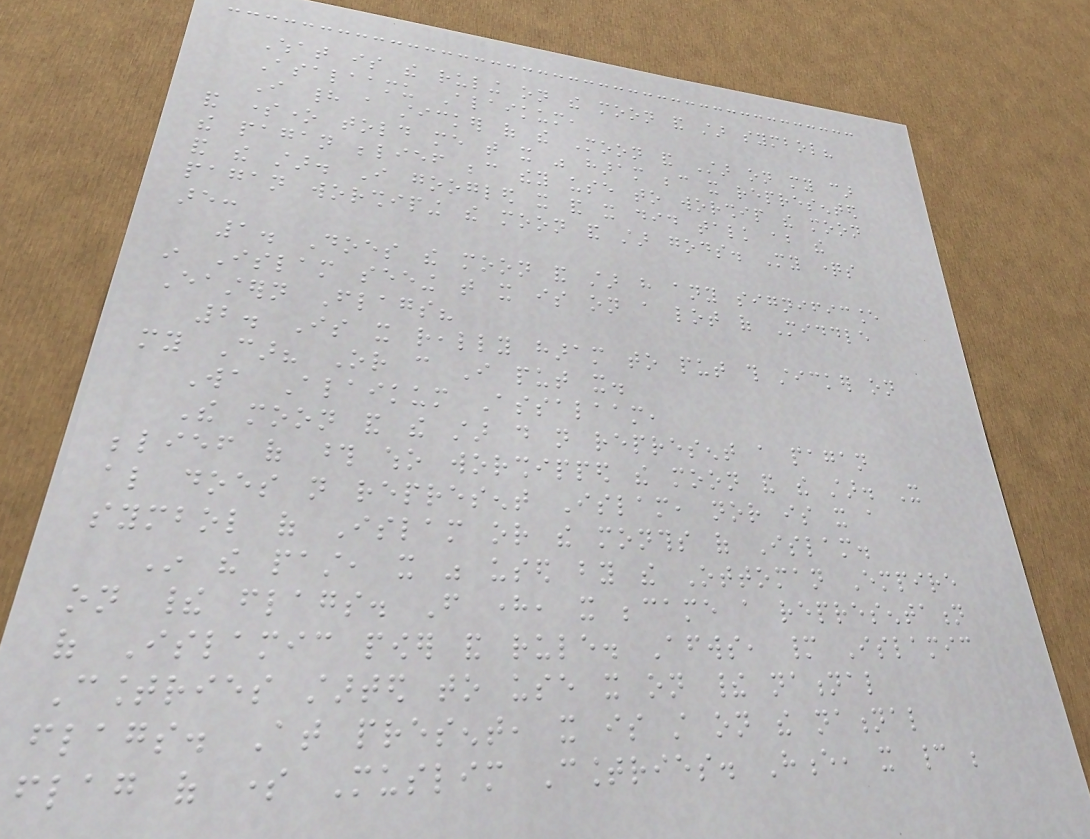What is the ruling on the moon and star symbol?
Asalaamu Alaikum,
I had a sticker of the Moon and Star on my car
and someone told me that it was haram because it represented
the pagan belief because they use to worship the moon
and the star. I googled it and it did talk about the
pagan worshiping the moon and star gods. My questions
are:
1. Does the moon and star have any significance
in Islam seeing that it is on a lot of Middle
Eastern Flags?
2. Is it really haram to put this sticker on
my Car? Or can I put it.
Wa Alaikum Assalaam,
The moon and the star do not represent a pagan
belief of those who worshipped the moon and the star. It
also does not represent Islam, nor is it a
symbol of Islam or the months of Islam.
In the past, it was used by the Ottoman Empire
on their flags. From here, it became a representation
of Islamic power and rule. Afterwards, many Islamic
Countries started to use it on their national
flags. At present, it is still on the national
flag of some Muslim Countries. Hence, it cannot be
